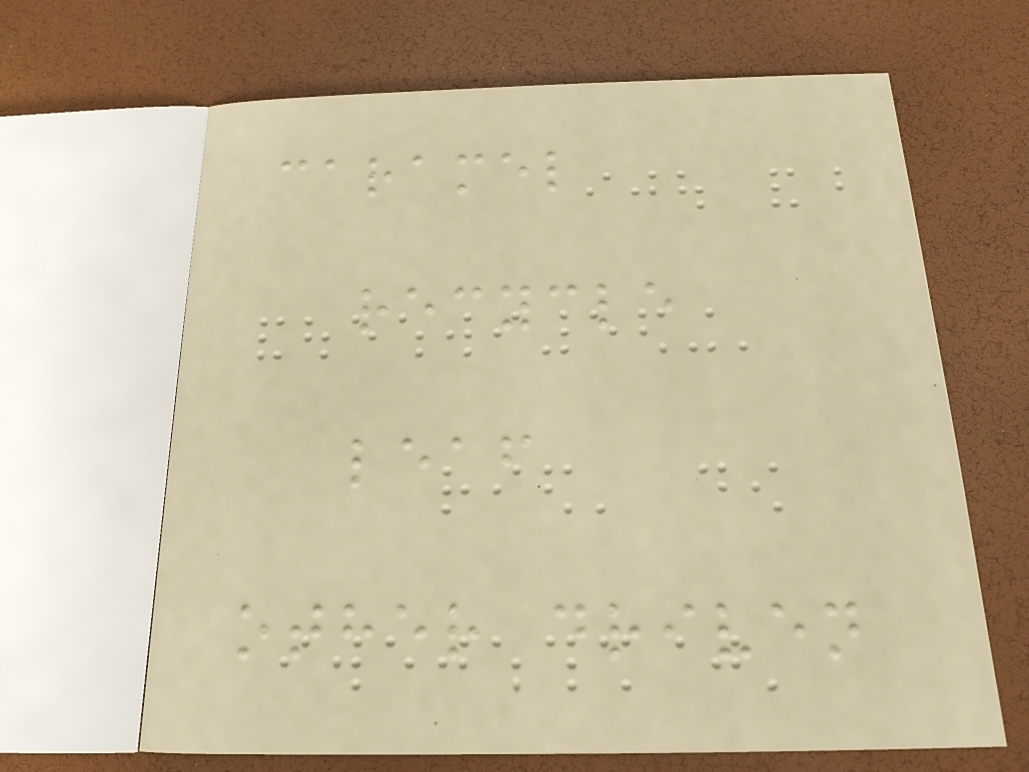caramel
recycle
leaf
other driven
